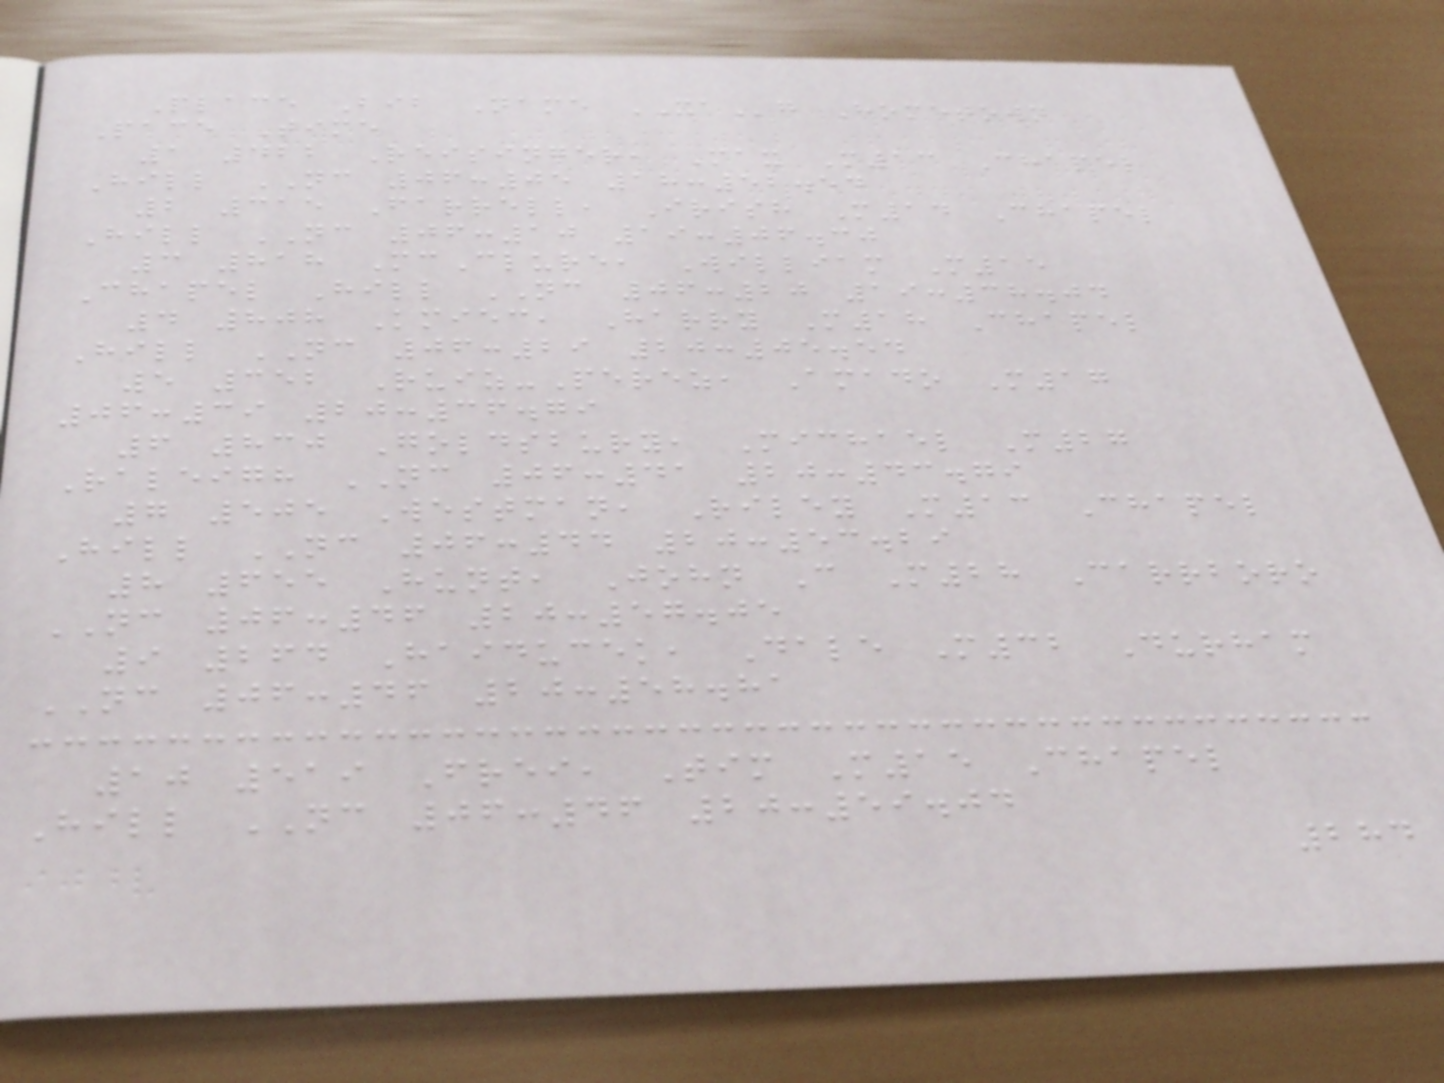Place Bib Name XAg Hometown
Pace Time
1 422 Reisinger, Max M13 Chapel
Hill NC 06:05 18:52.54
2 315 Farrell, Irish M14 Chapel
Hill NC 06:10 19:06.30
3 818 McClure, William M15
Chapel Hill NC 06:20 19:38.04
4 808 Kmiec, Harry M18 Chapel
Hill NC 06:29 20:05.54
5 352 Ruiz-Perez, Amado M17
06:39 20:36.79
6 830 Goldsbury, Michael M27
Raleigh NC 06:41 20:43.79
7 505 Westman, Riley M13 Chapel
Hill NC 06:44 20:53.29
8 655 Hunt, John C M28 Carrboro
NC 06:46 20:57.05
9 264 Haiducek, Dale M32 Durham
NC 06:46 20:58.81
10 519 Frei, Tim M15 Chapel
Hill NC 06:46 20:59.04
284
